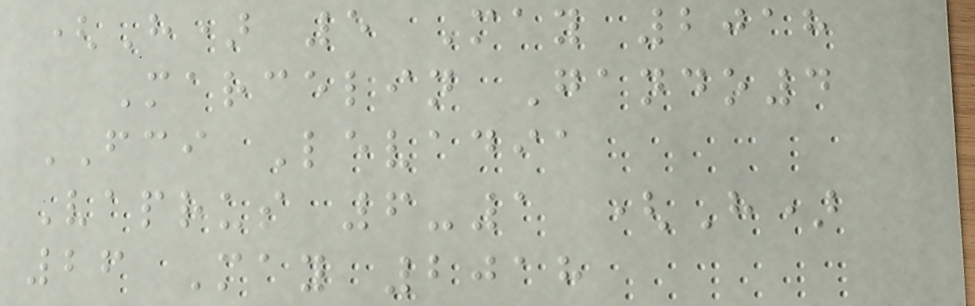(H) 5 May 2018
Marcelin Gando4
FCI Levadia
Vaprus 6-1 (H)
26 May 2018
